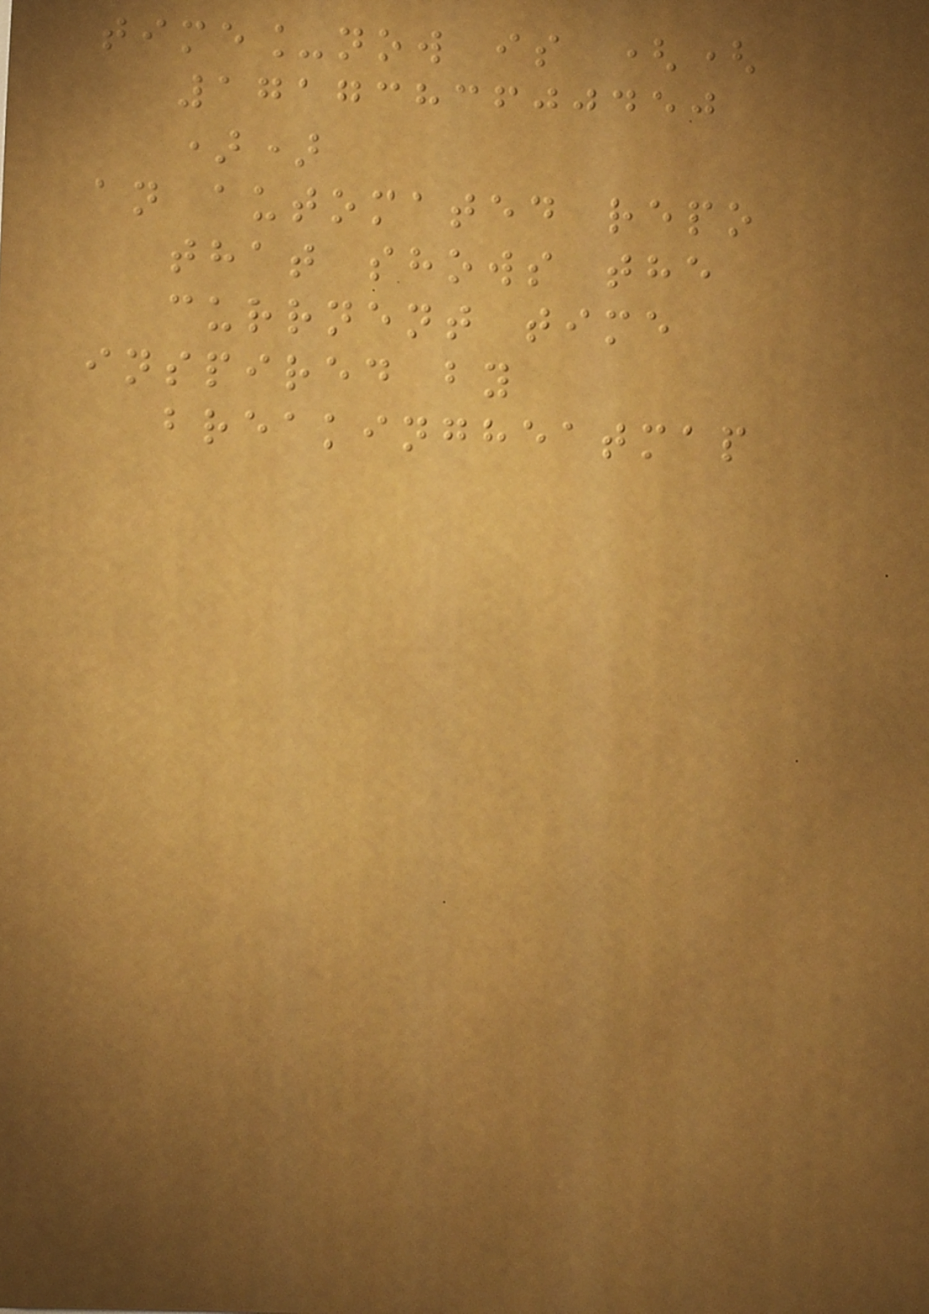time_now is ((
1717383600450
))
an automated repo
that shows the
currnent time
inspired by
breakingheatmap
